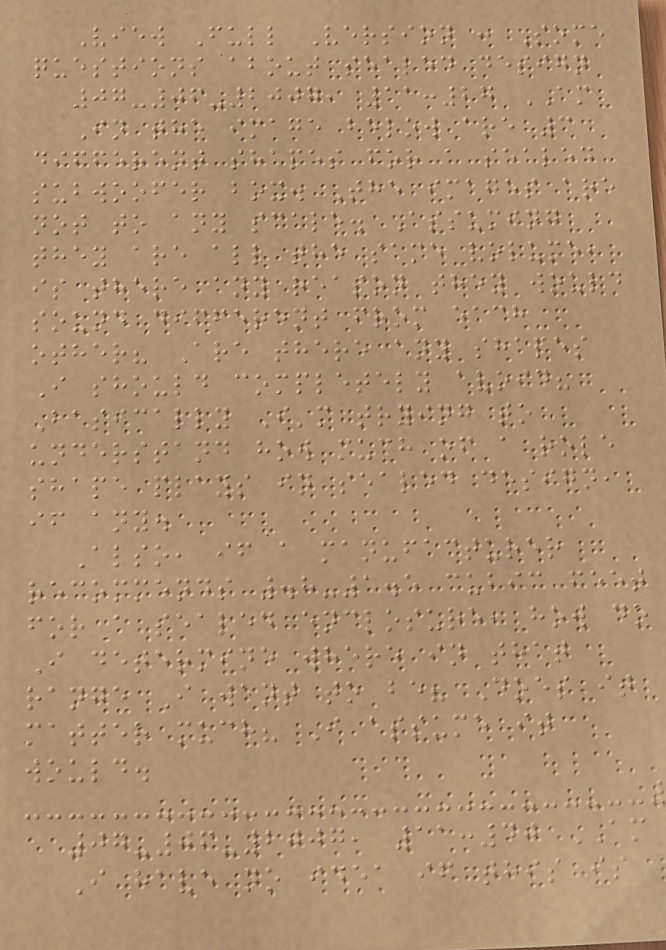View Full Version : Some
questions about sealed design
07-06-2007, 11:27 AM
In the image below are 3
different shapes for a sealed
subwoofer box. The images are
not to any scale. Assuming
they are all the same volume,
is there any reason they would
sound different from each
other? Are there any shapes
I should completely avoid?
Basically I'm trying to
understand how much of a role
shape plays in sealed design,
if any.
Also, if a manufacturer
recommends .8-1.5 cubic feet
for a sealed enclosure, how do
I determine where in that
range I want to be? Does it
matter much? I assume it
would.
07-06-2007, 11:40 AM
I have no idea if this is
